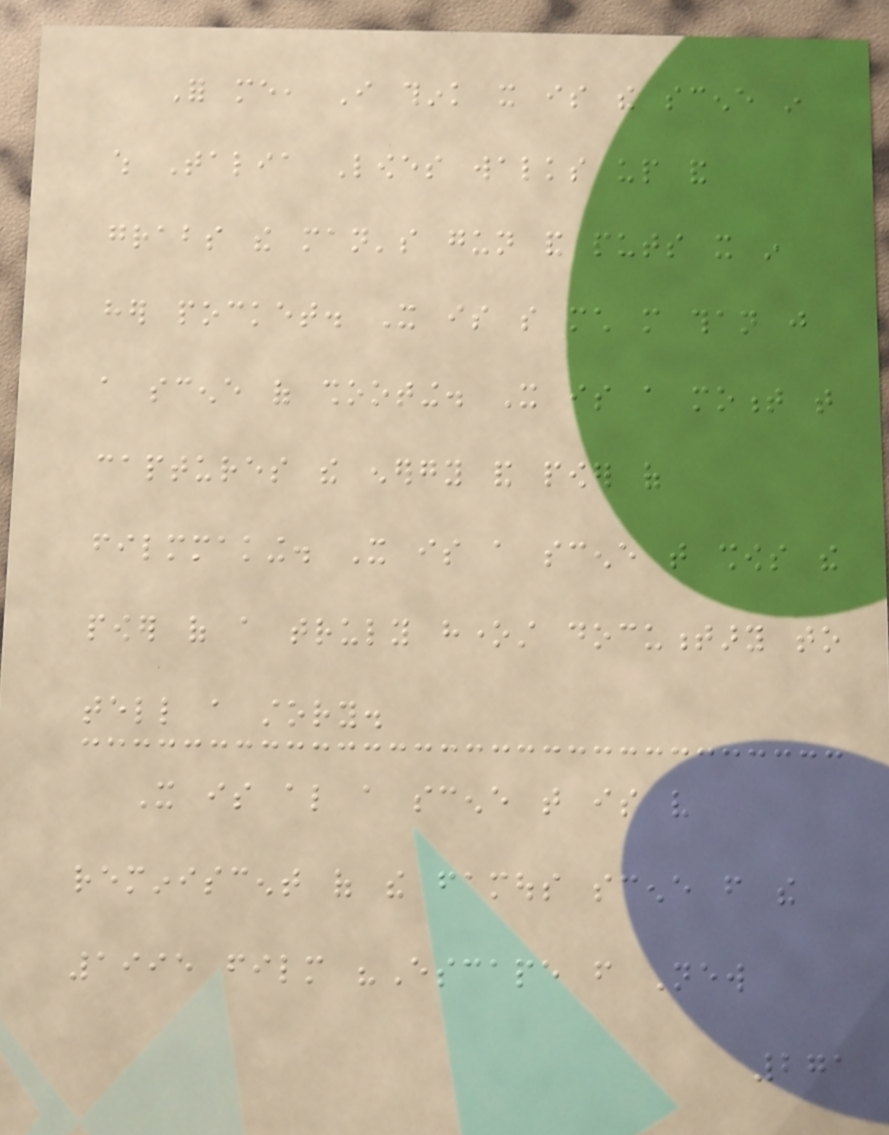For me, I think it is the scene in
which Talia Lowes walks up and
grabs the man's gun and puts it in
her pocket. It is so much more than just
a scene of shooting. It is a moment that
captures the energy and power of
filmmaking. It is a scene that shows the
power of a truly honest documentary to
tell a story.
It is also a scene that is very
reminiscent of the famous scene from the
1995 film "Escape from New
271
